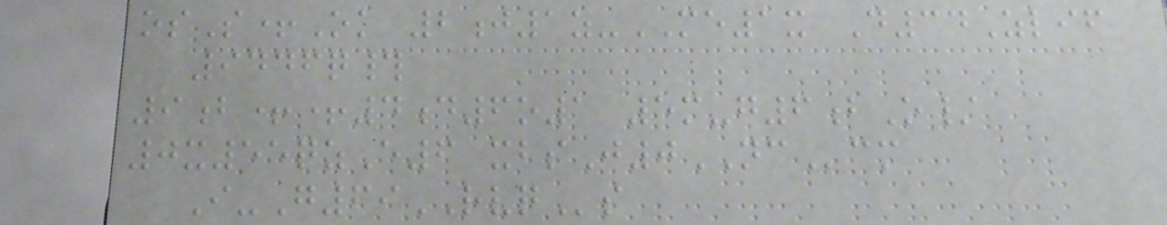osS+Ok 2j1z-ME1x D34Zlif
9446q#
9b++4d6o1 5m-g6bO/
0x55qzE6 xbsJ0NCcm
I-G69RVQs
